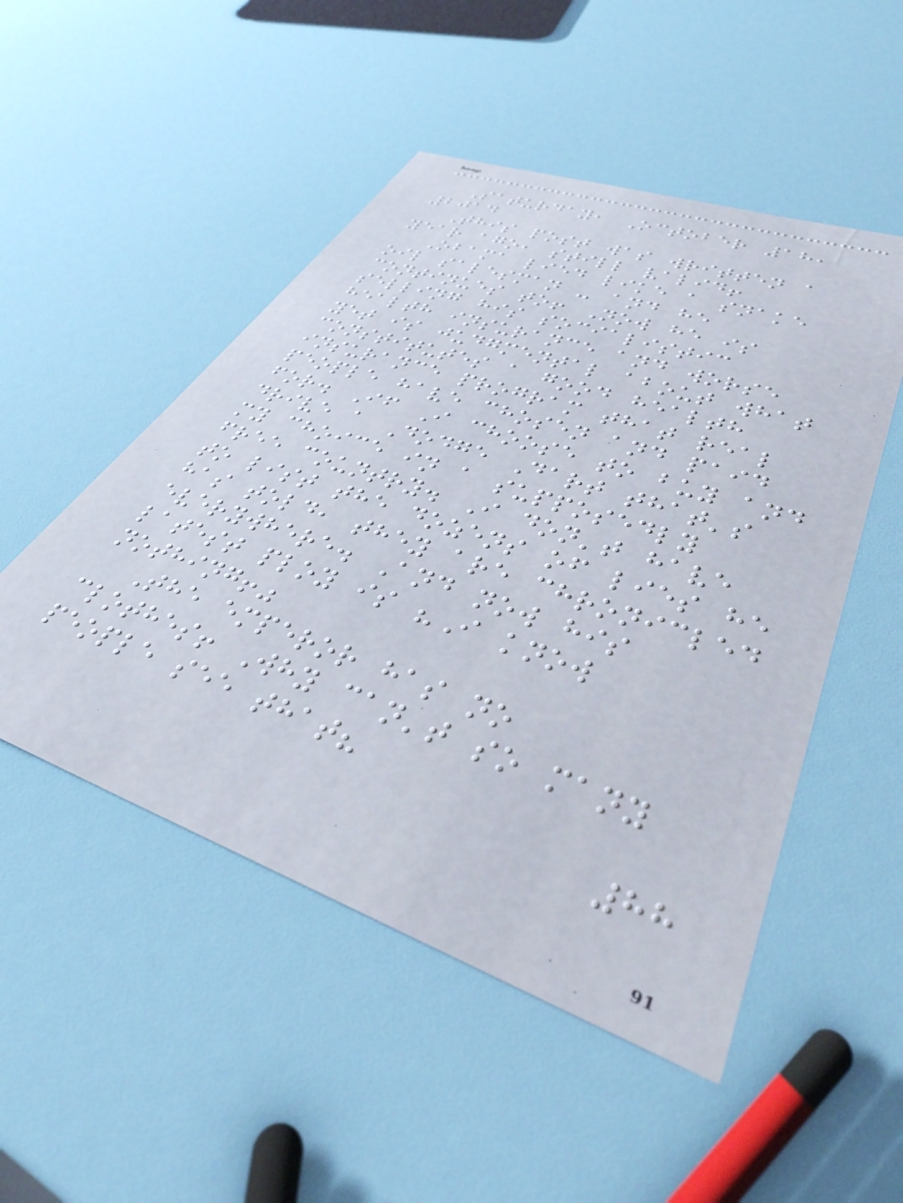Saturday, October 18,
2014
This post was written a
year ago, still valid!
Obama lied like a snake
oil salesman - and he
continues to! Now he is
selling his socialistic
health insurance and worse
yet is judgmental about what
constitutes a good health
insurance program that real
people have chosen and paid
for. If I choose to buy and
drive a Dodge Dart that's
my choice in a supposedly
free country. I don't have
to list the dozens of lies he
has told, they are chronicled
everywhere. And now his
latest ploy is "I know
nothing!"
The emperor has no
clothes! Why can't so many
people see that?
88
